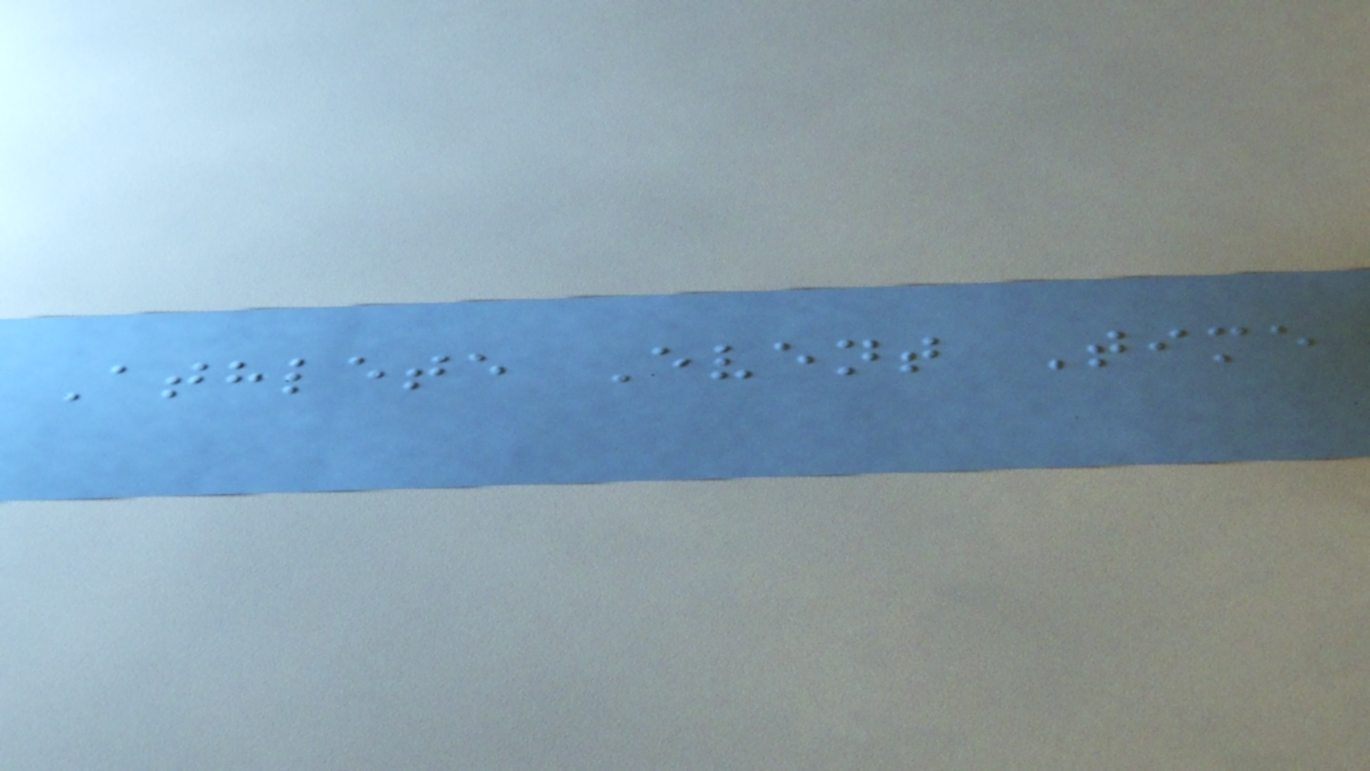Athlete Event Time
